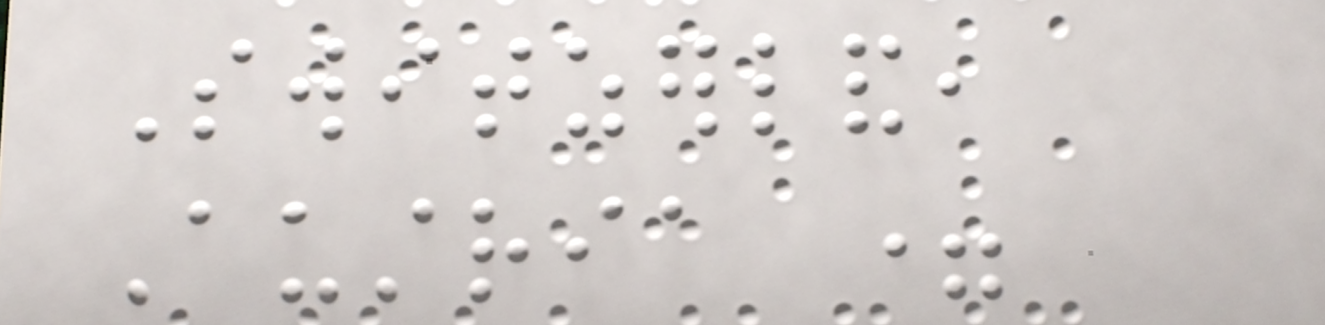Switzerland,
Austria =
